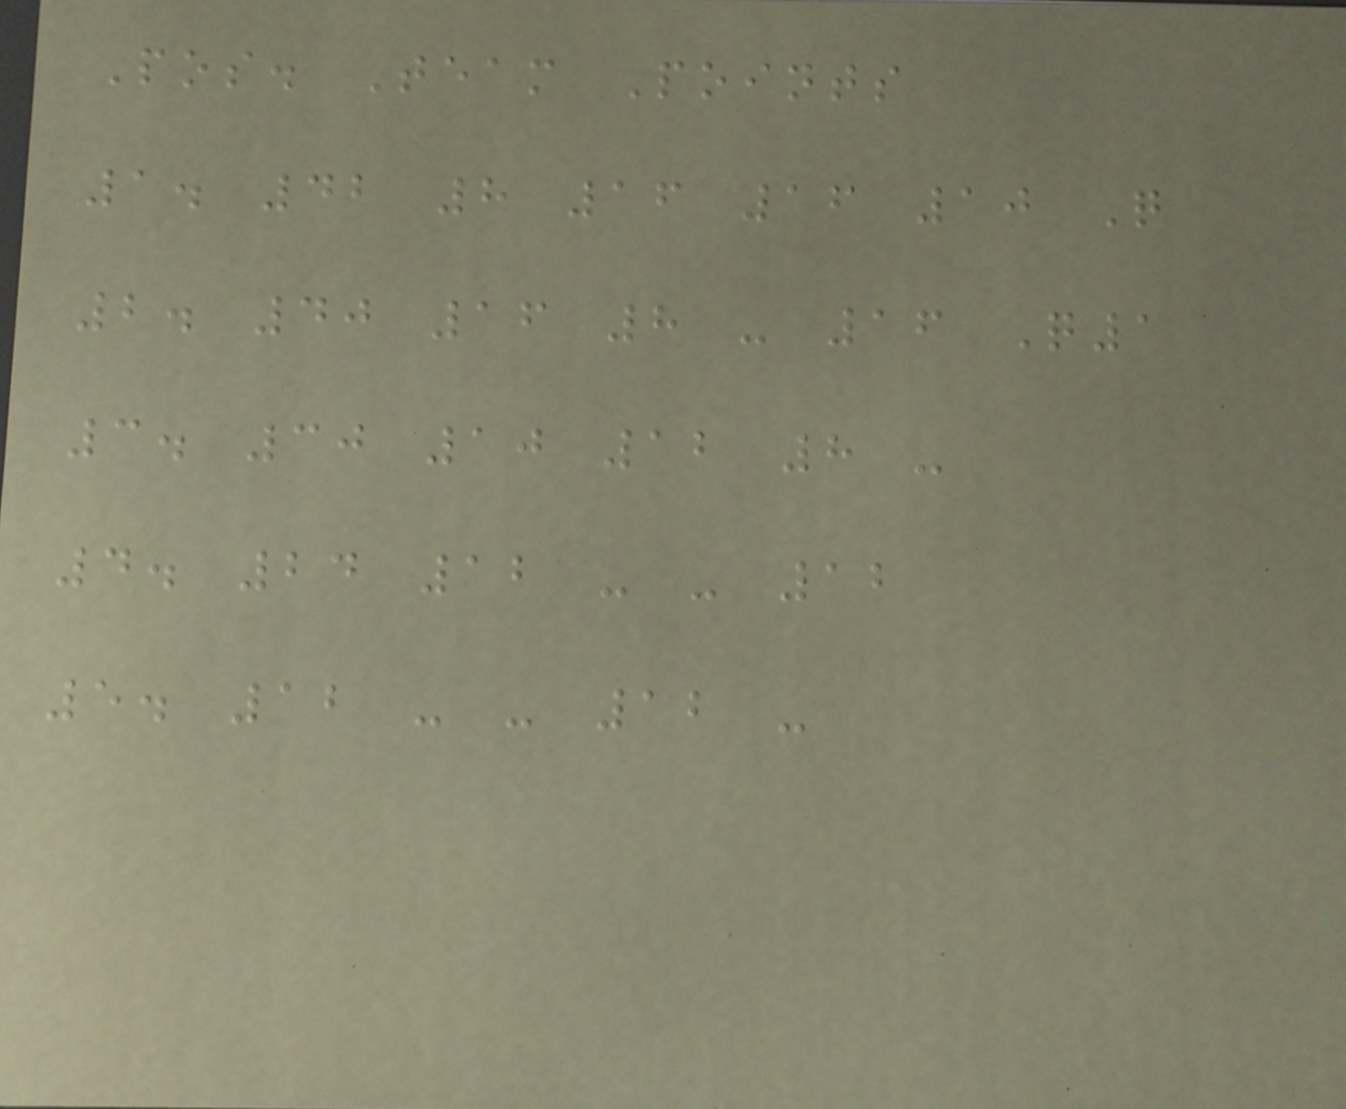Pos. Team Points
1. 42 8 16 16 10 Q
2. 40 16 8 - 16 Q1
3. 30 10 12 8 -
4. 24 12 - - 12
5. 12 - - 12 -
